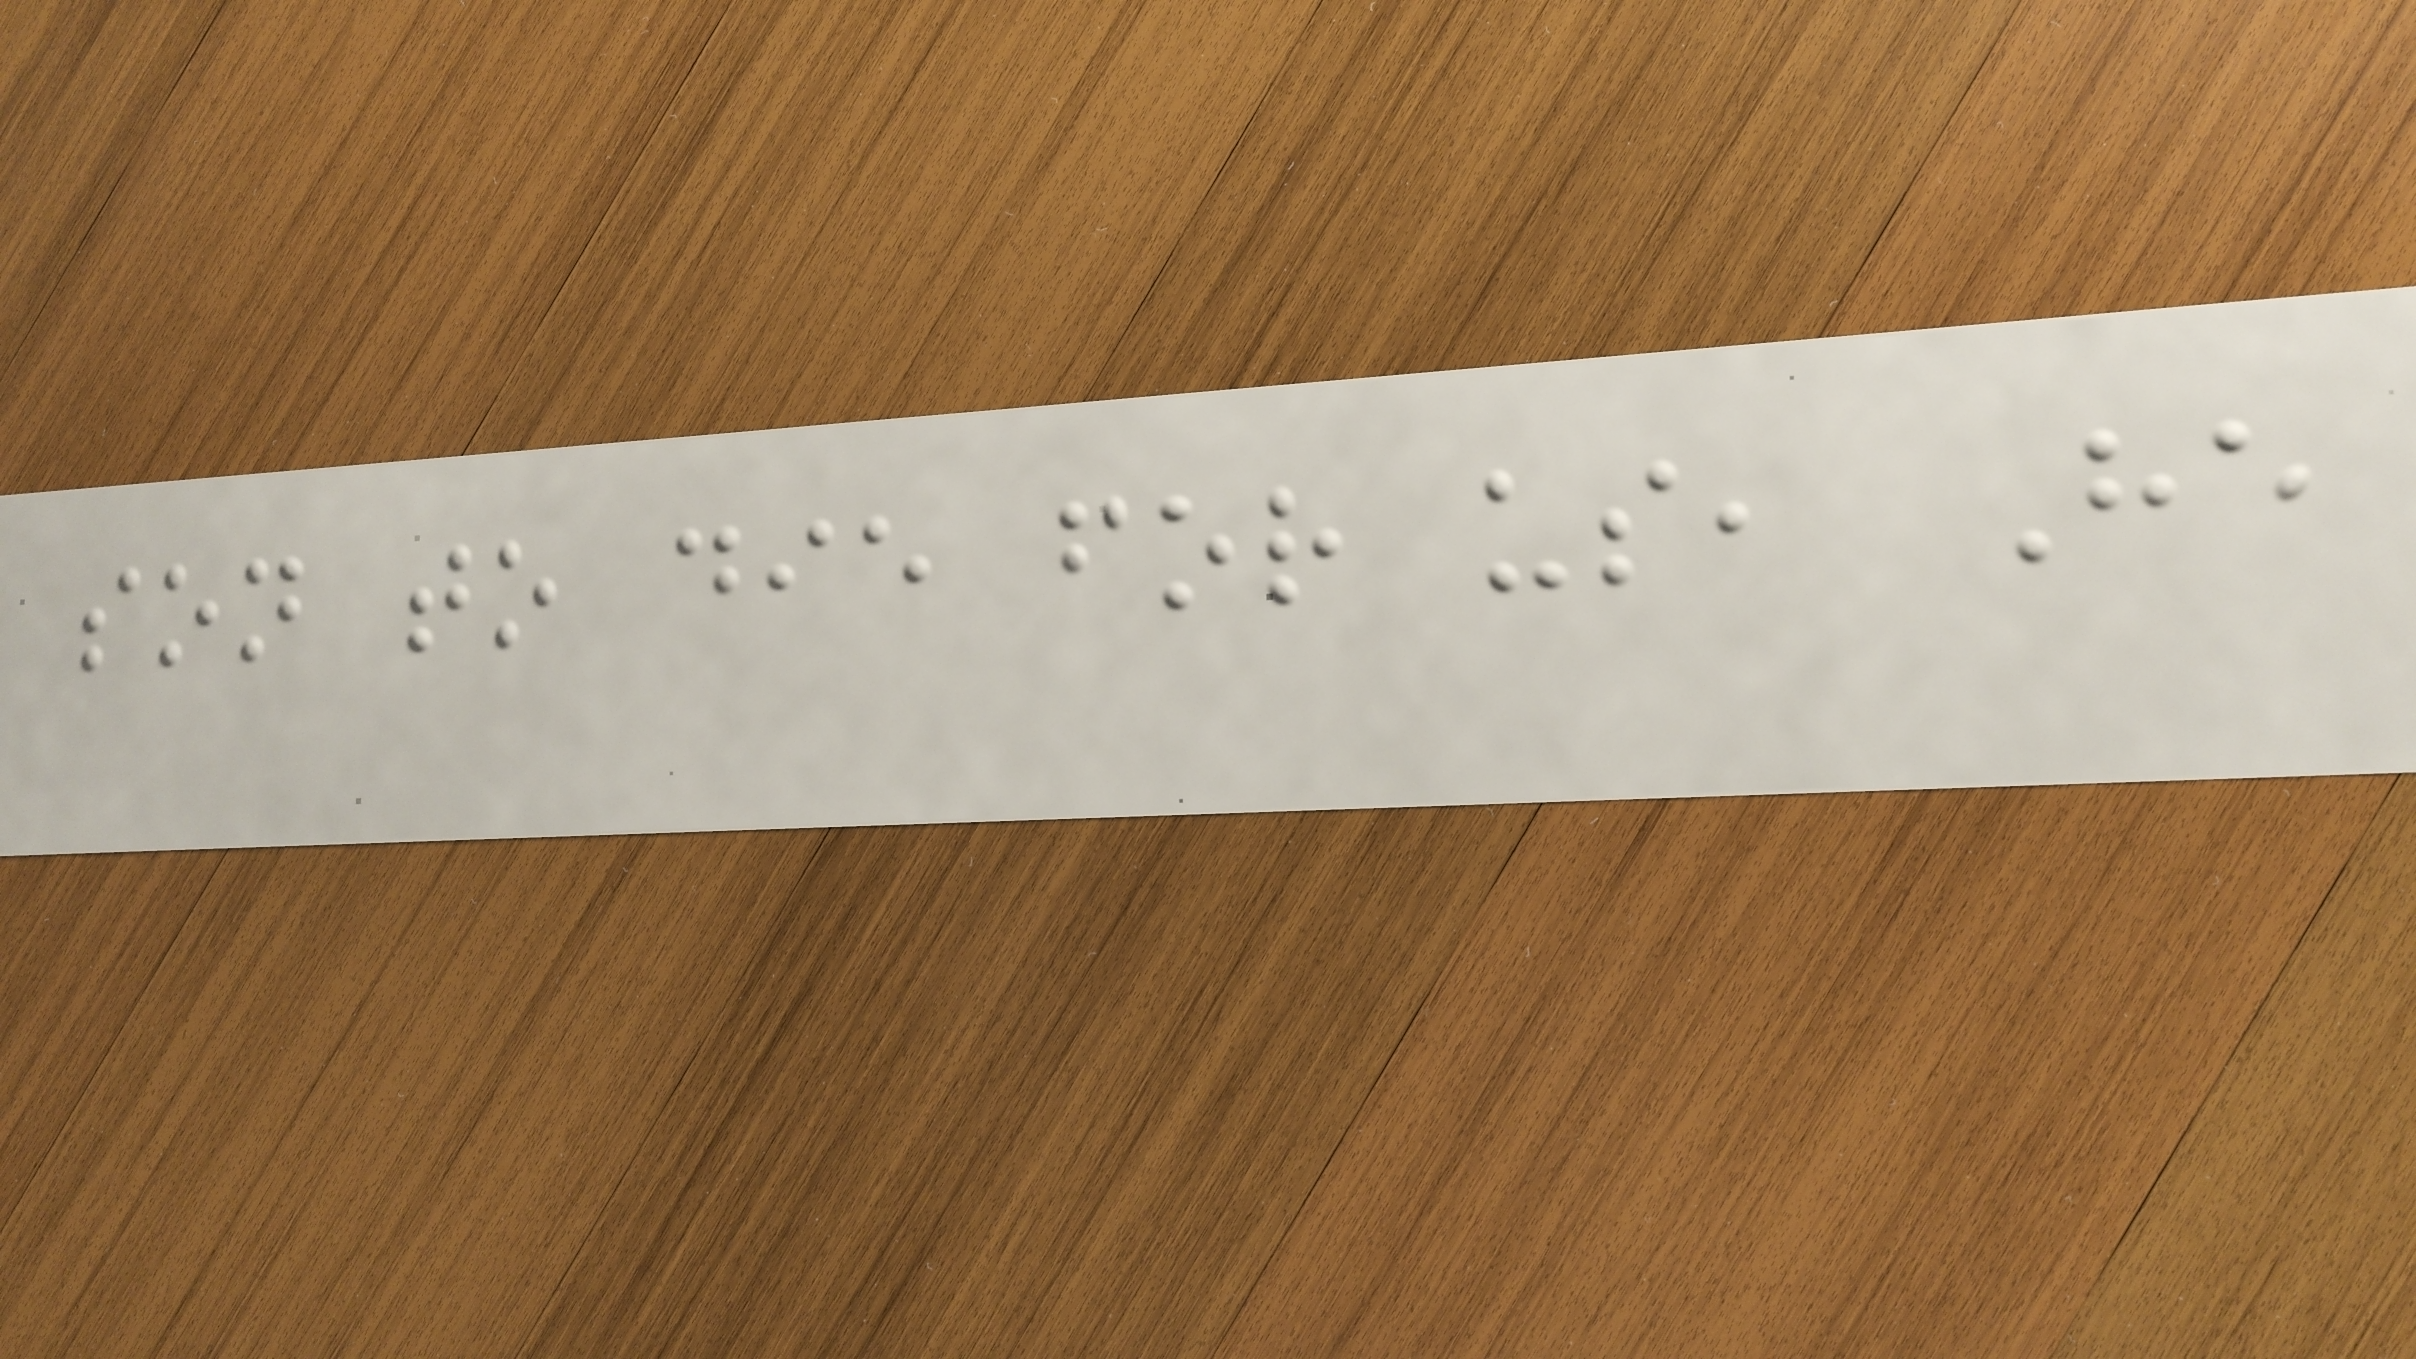son to die for us, He
